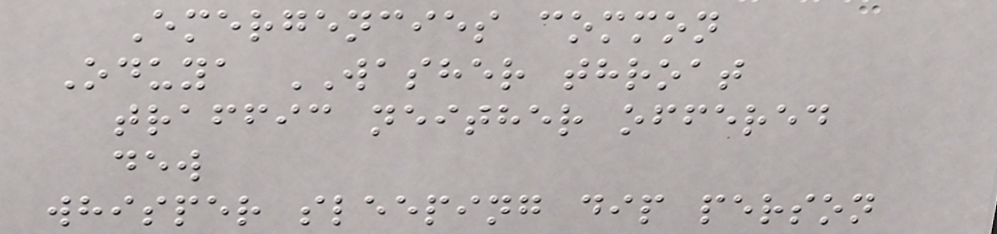Emergencies common
Oduya WASHER throat
traffic neither offered
dew
whisper sleeping dip person
